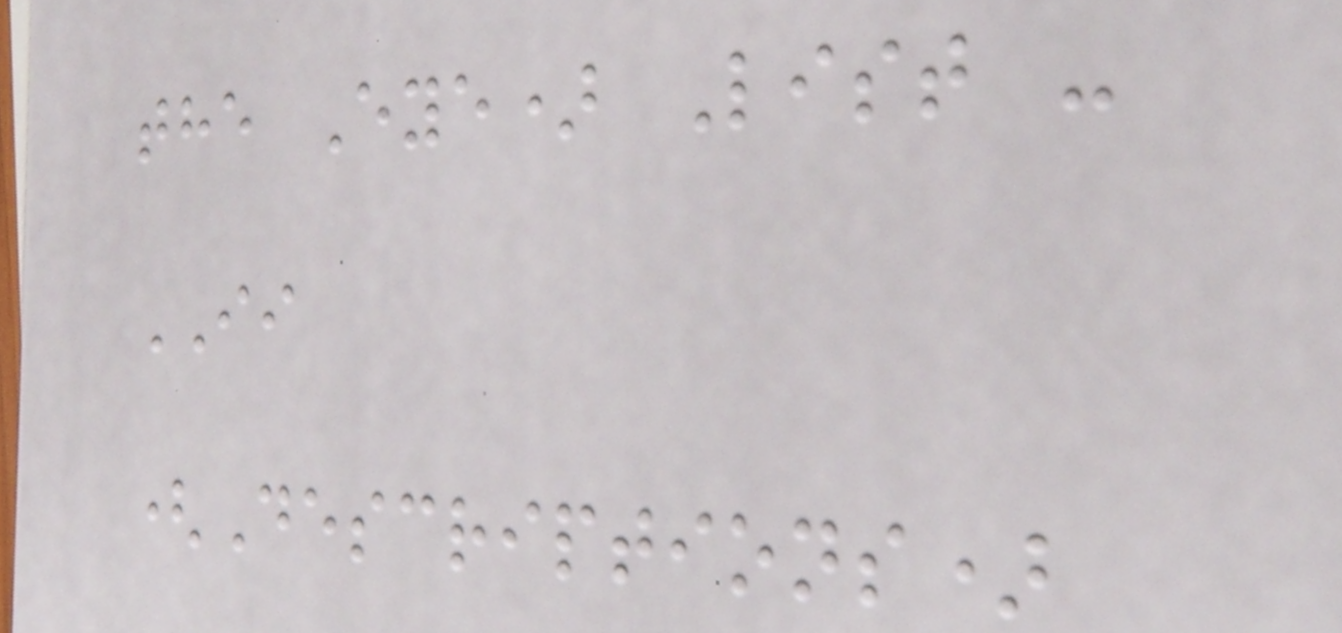the Eye) List -
II
(Descriptions)
